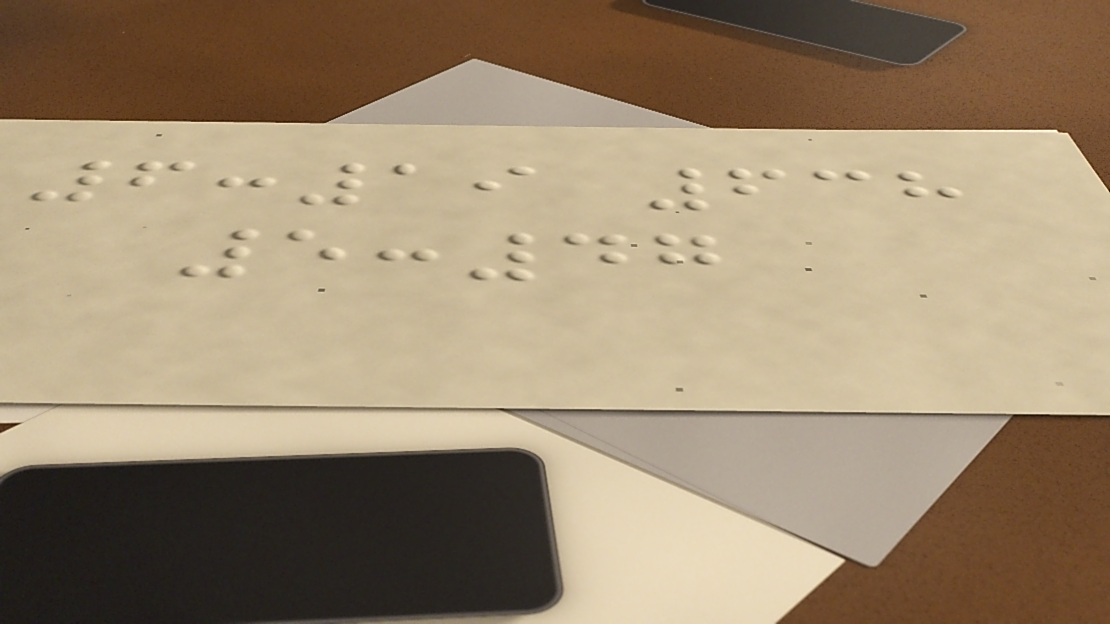6:19 638
5:47
